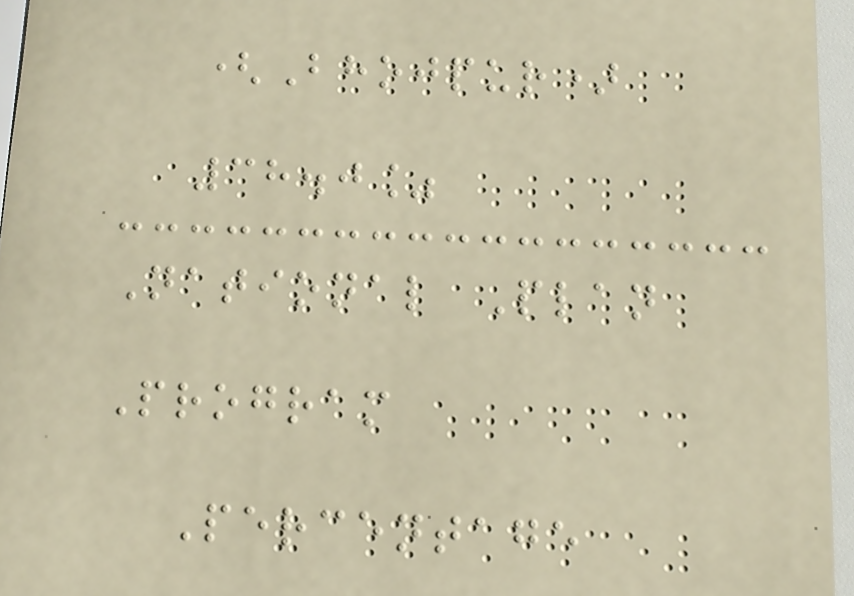(Bhojpur)
38.0%
National Plan
Program
Percentage
